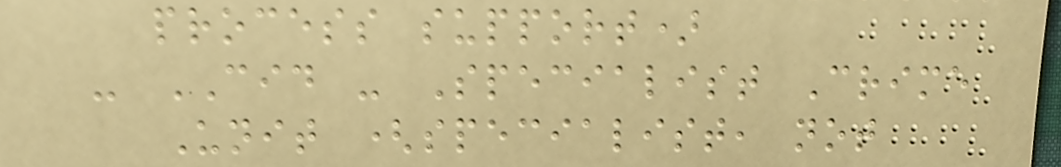process support)
- CID - Specialist Crime
Unit (specialist, not
